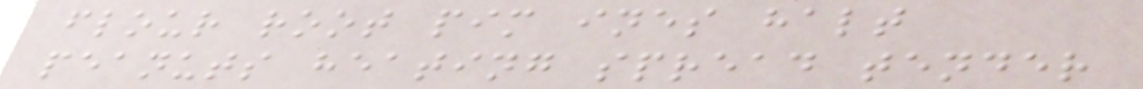flour root pim ines halt
peanuts heating spread tender
